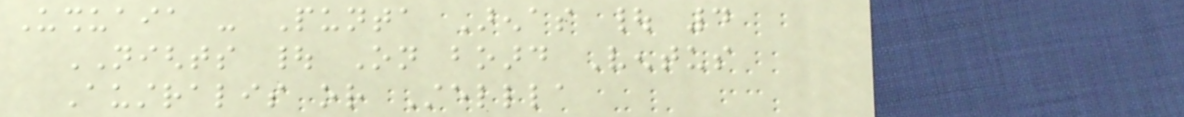Ushuaia - Punta Arenas | 4
NIGHTS | On board Ventus
Australis or Stellla
